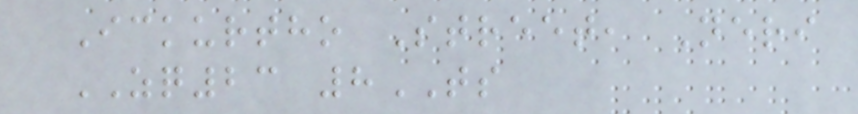Ickurtho Street, Neri
ZQ23 8TS
